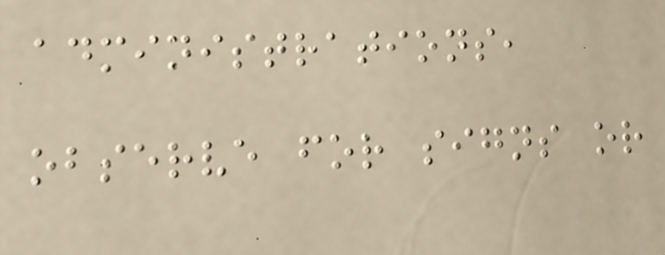administrations,
observe for signs or
